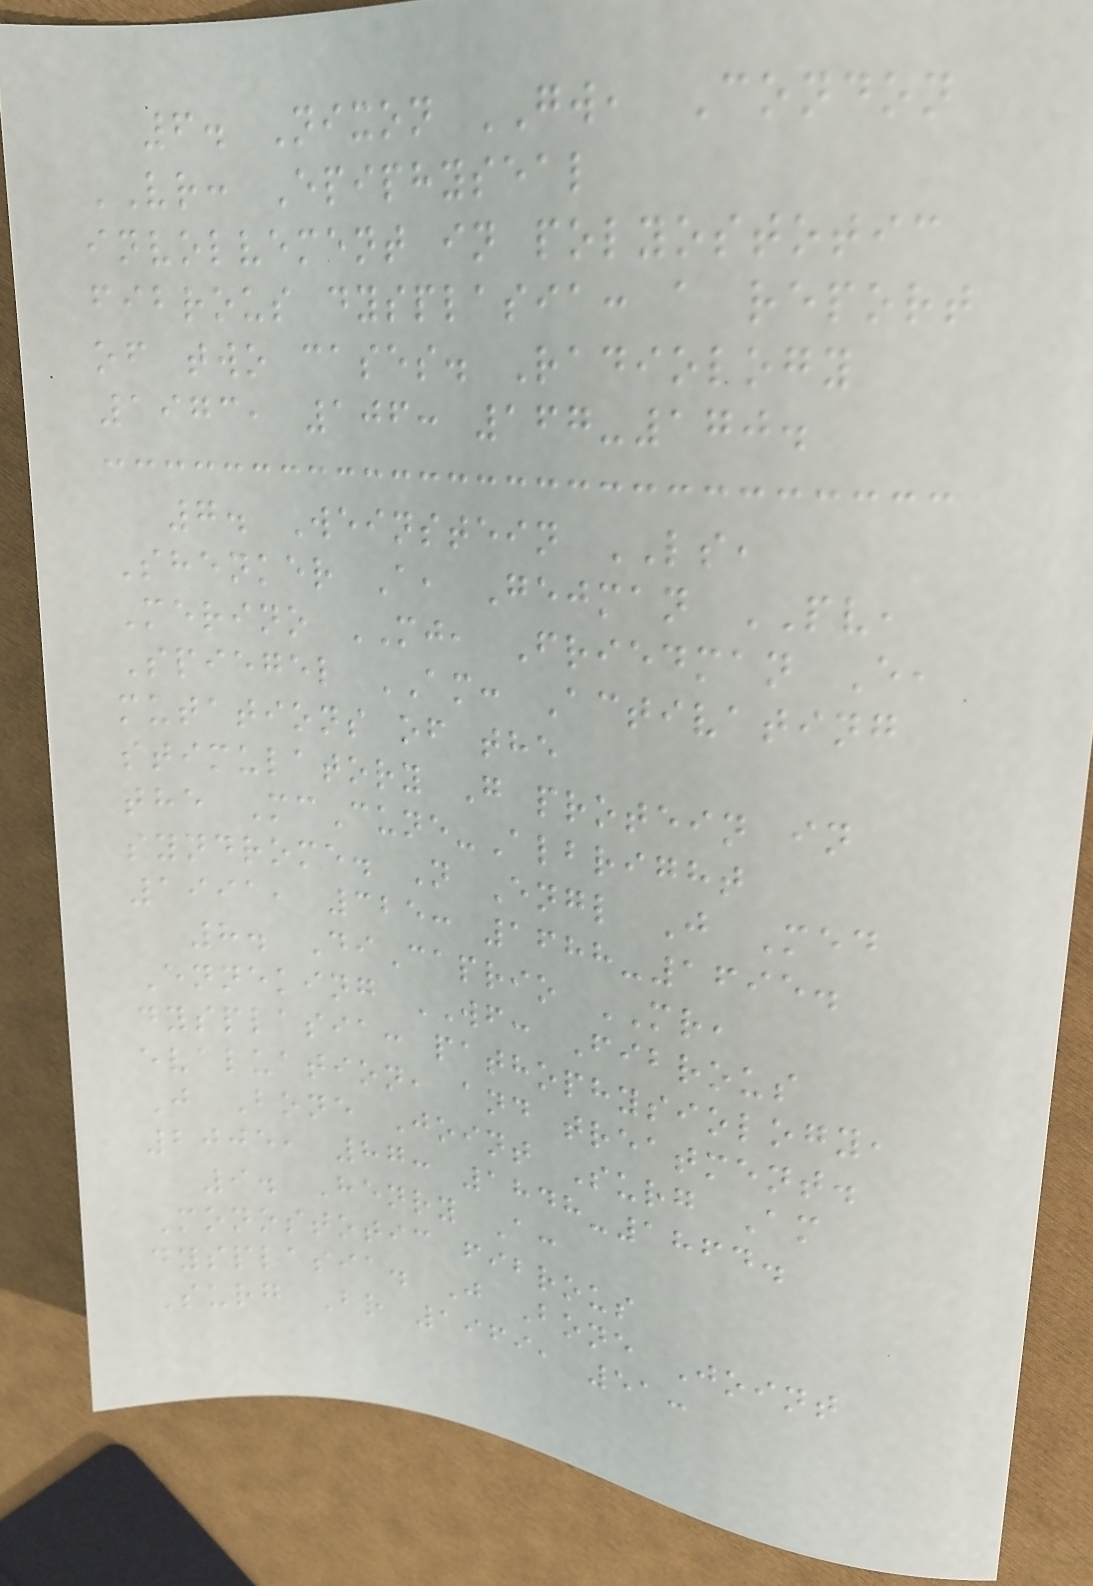6. Nixon GW, Condon
VR: Epiphyseal
involvement in polyostotic
fibrous dysplasia: a report
of two cases. Radiology
1973, 106: 167-170.
7. Weinstein LS,
Shenker A, Gejman PV,
Merino MJ, Friedman E,
Spiegel AM: Activating
mutations of the
stimulatory G protein in
the McCune-Albright
syndrome. N Engl J Med
1991, 325: 1688-1695.
8. DiCaprio MR,
Enneking WF: Fibrous
dysplasia: pathophysiology,
evaluation, and treatment.
J Bone Joint Surg Am
2005, 87: 1848-1864.
9. Henry A:
Monostotic fibrous
dysplasia. J Bone Joint
Surg Br 1969, 51:
